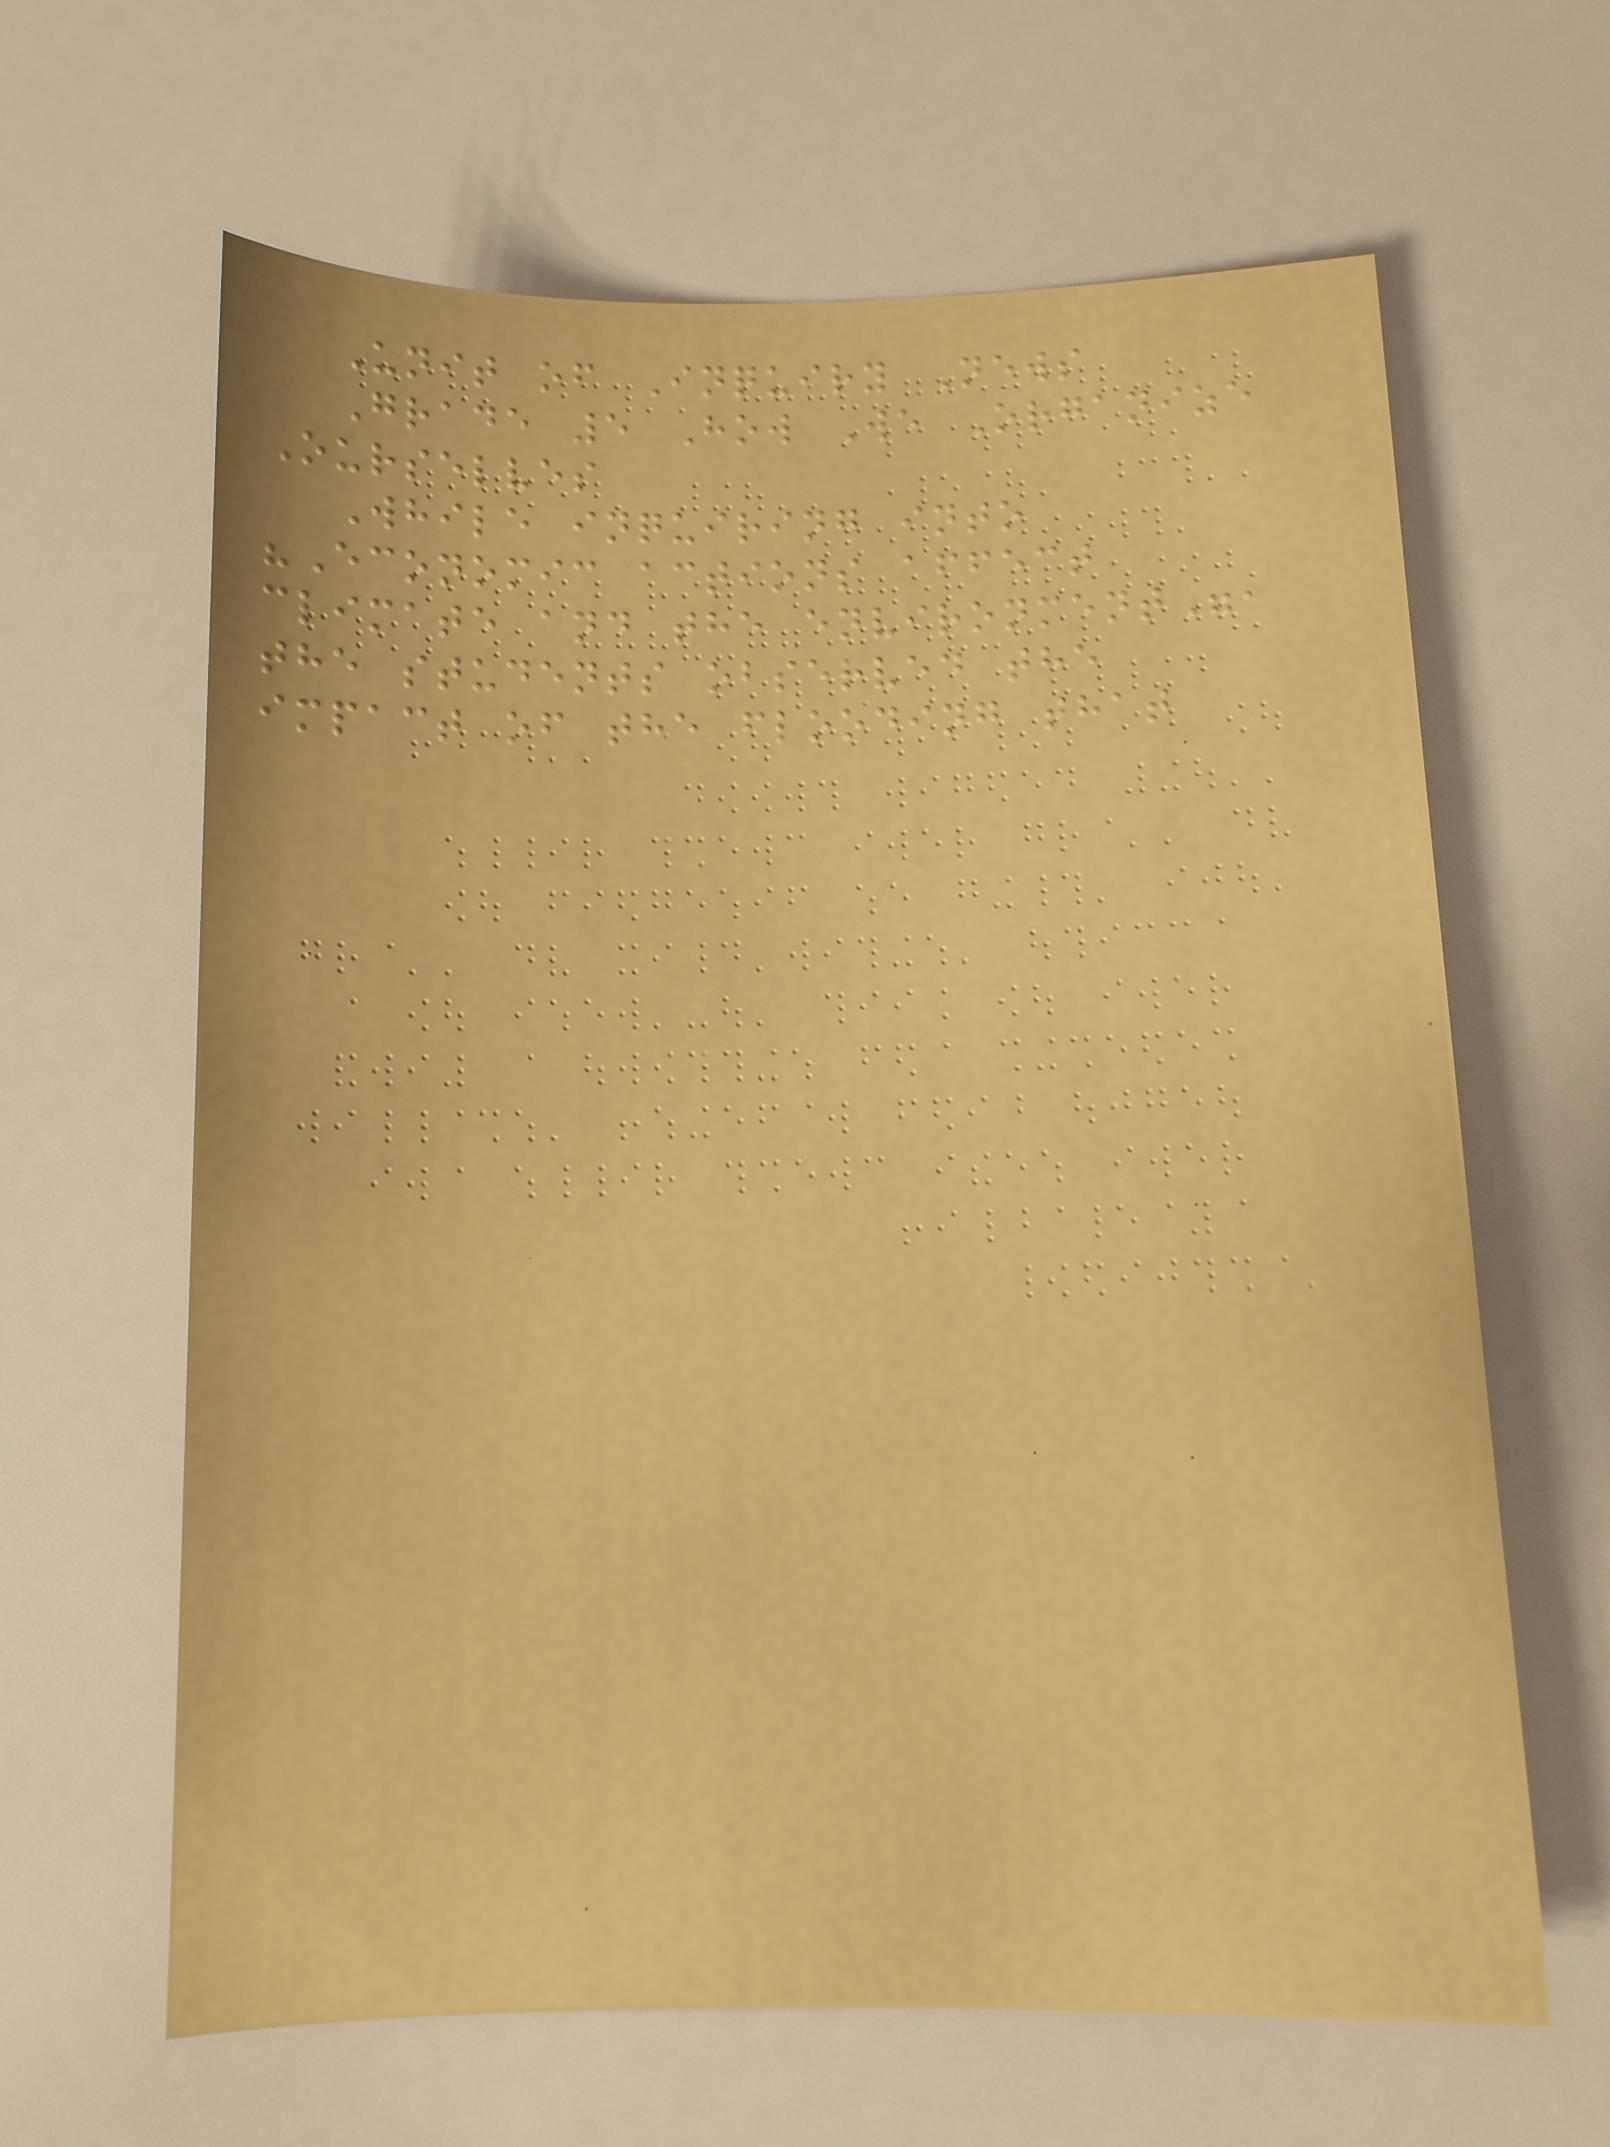Unit of Inquiry News
Grade 5 How We Organize
Ourselves
While inquiring into
"Economic actions affect
climate and the environment",
the students observed the
impact of the flooding that
